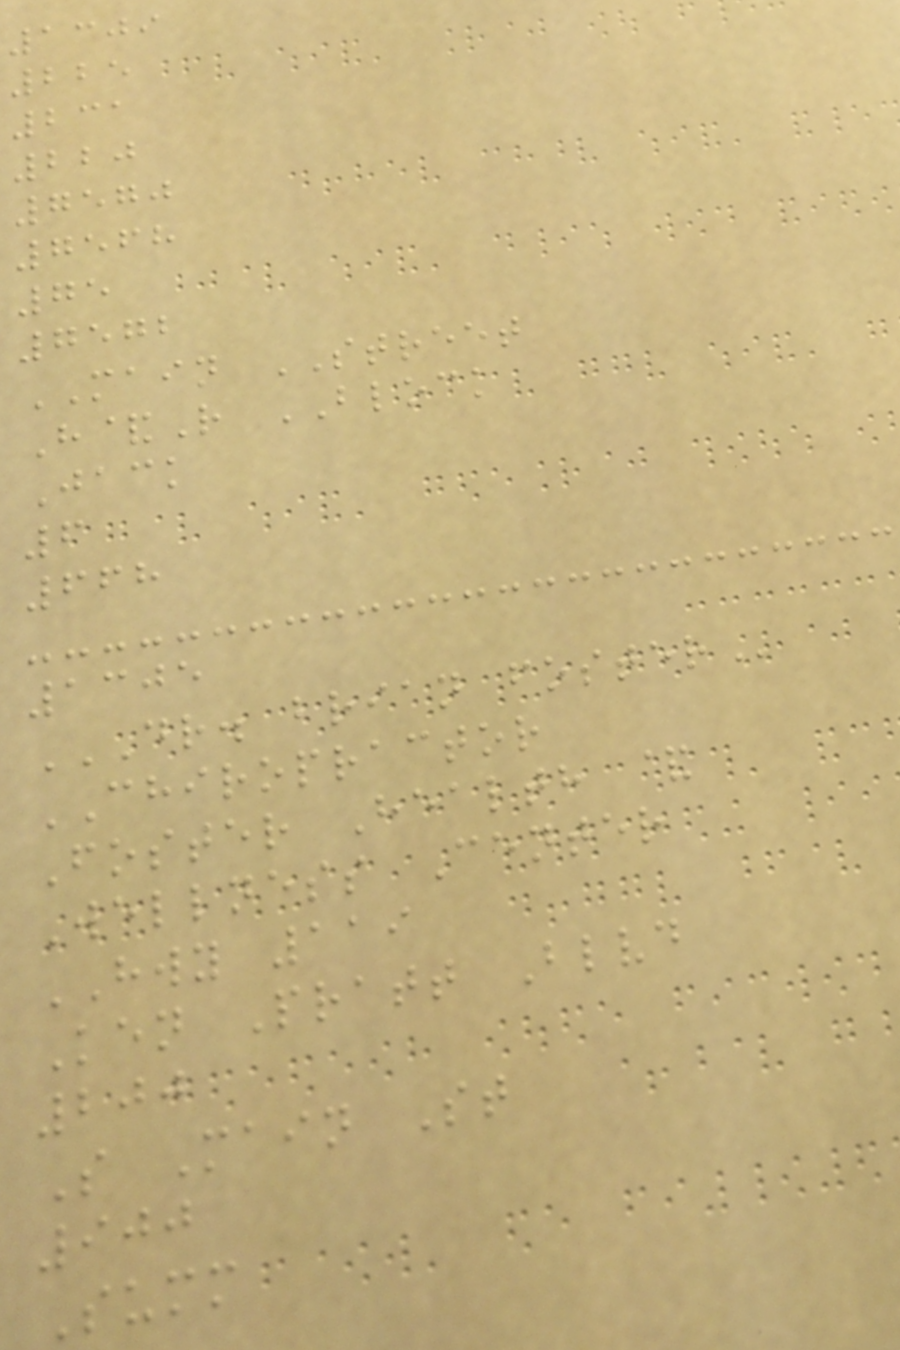1309
225
231
220
7570
7568
75
7572
MAIN STREET
H&R BLOCK
Jack
6
668
1305
DR. BRIAN FOSTER
CHIROPRACTOR
Foster Health &
Wellness Center
HWY 119
Ken Pratt Blvd
200
S Main St
900
Summ
